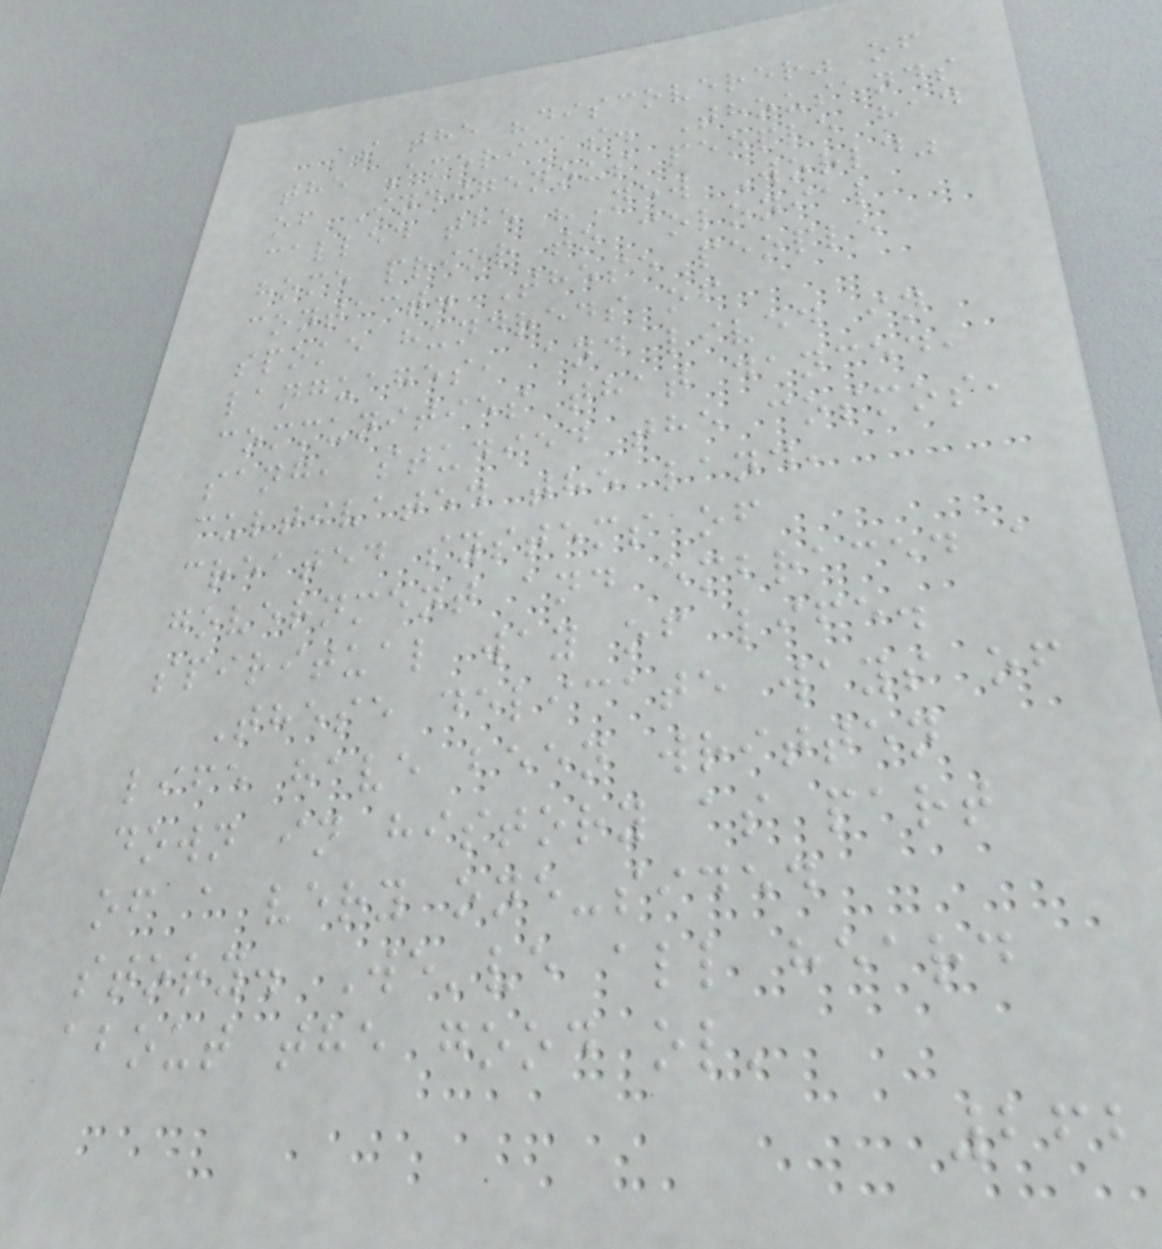as the "discoverer" of
the Americas. Thousands
of Indigenous people had
called the "New World"
home prior to colonial
contact. These people
spoke hundreds of
languages, and lived in
communities that danced,
sang, studied the cosmos,
cultivated the land,
created systems of
government and embraced a
spiritual way of life.
These delicate ways of
life have been written
down in history as part
of a very one-sided
story. We've all heard
about the good ol'
262
